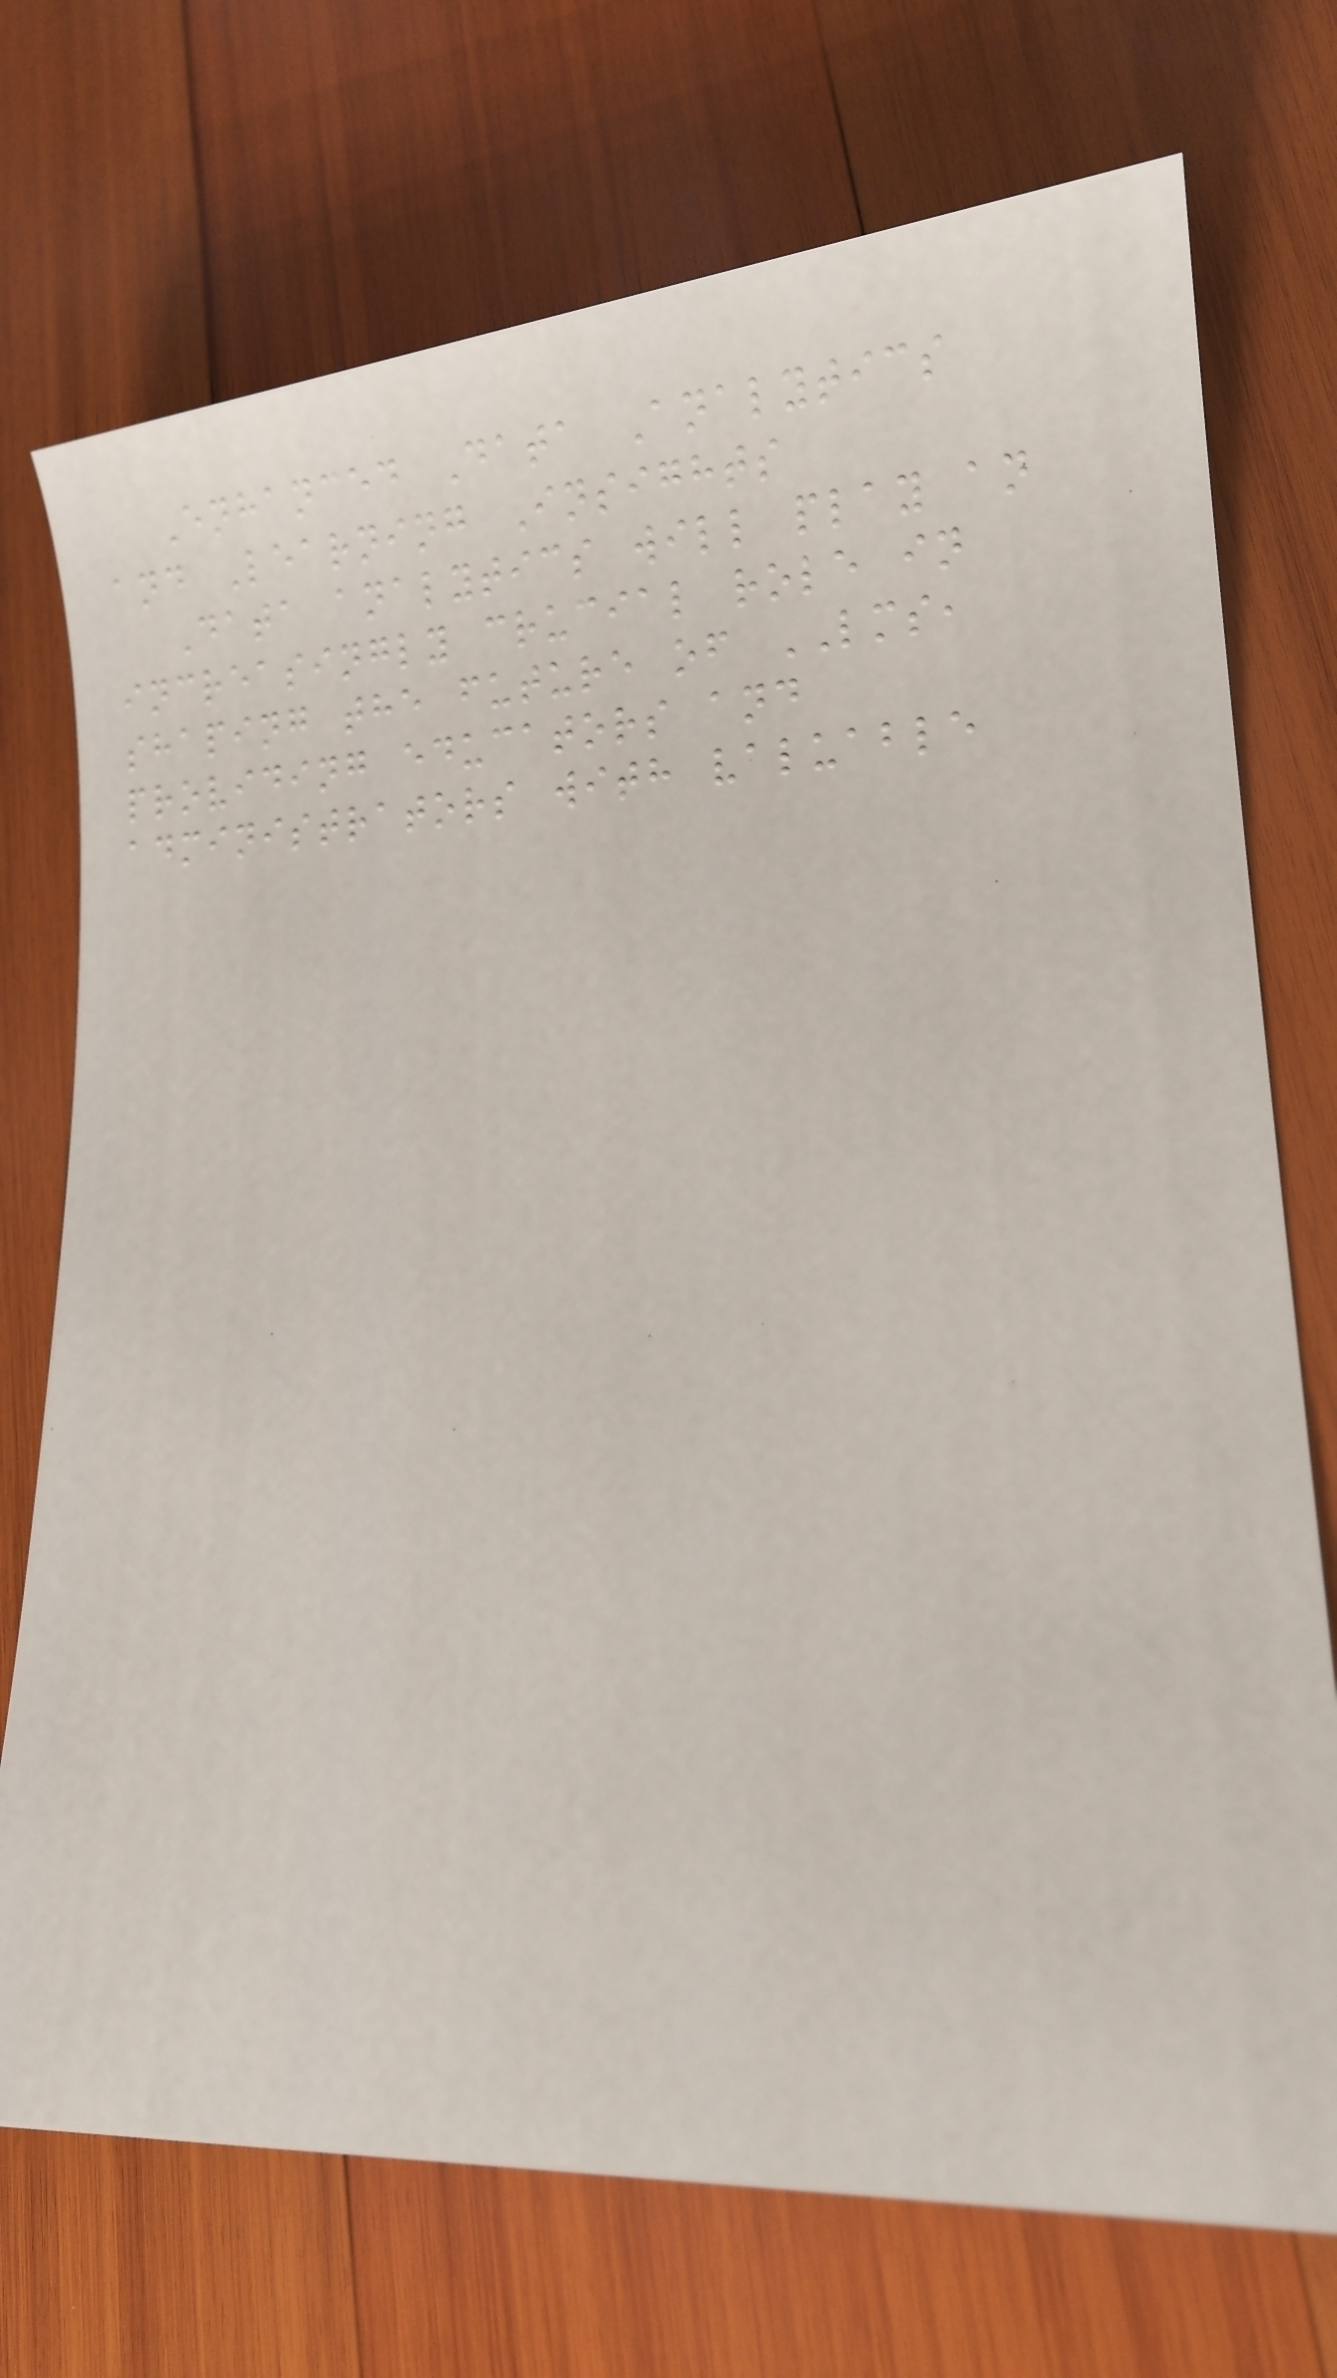Enhanced Data Analytics
and Learning Insights
Data analytics will play an
increasingly crucial role in
shaping the future of LMS,
providing educators and
administrators with valuable
